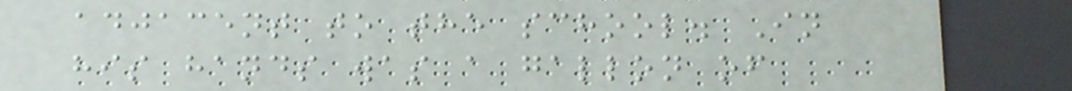adjacent to the school. In
his hands was a gallon of
